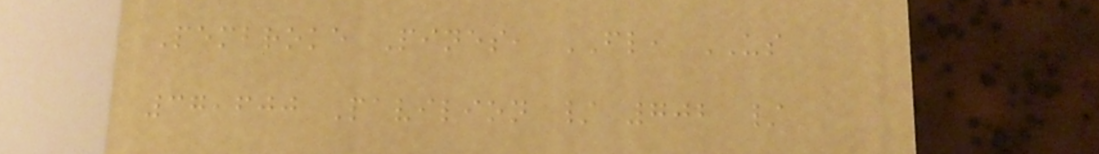Pembroke Pines, FL, US
37,600 Pavilion / 702 /
